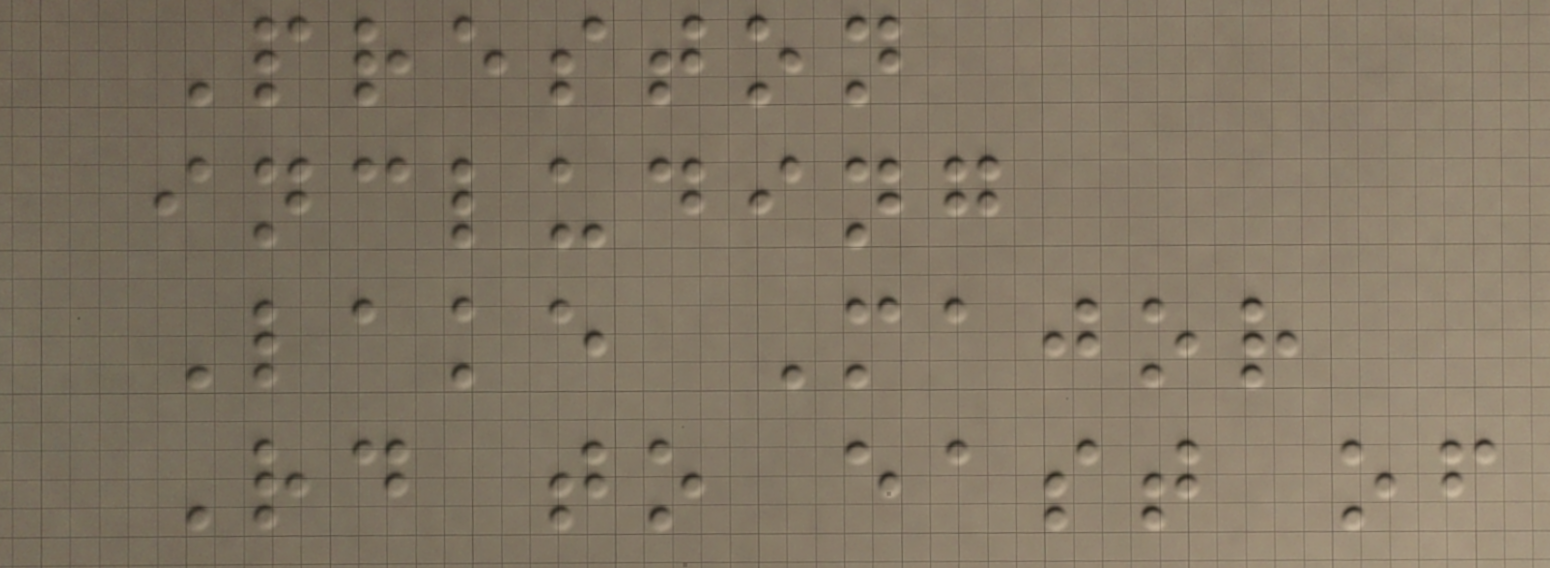Preston
including
Lake Major
Rd to east of
